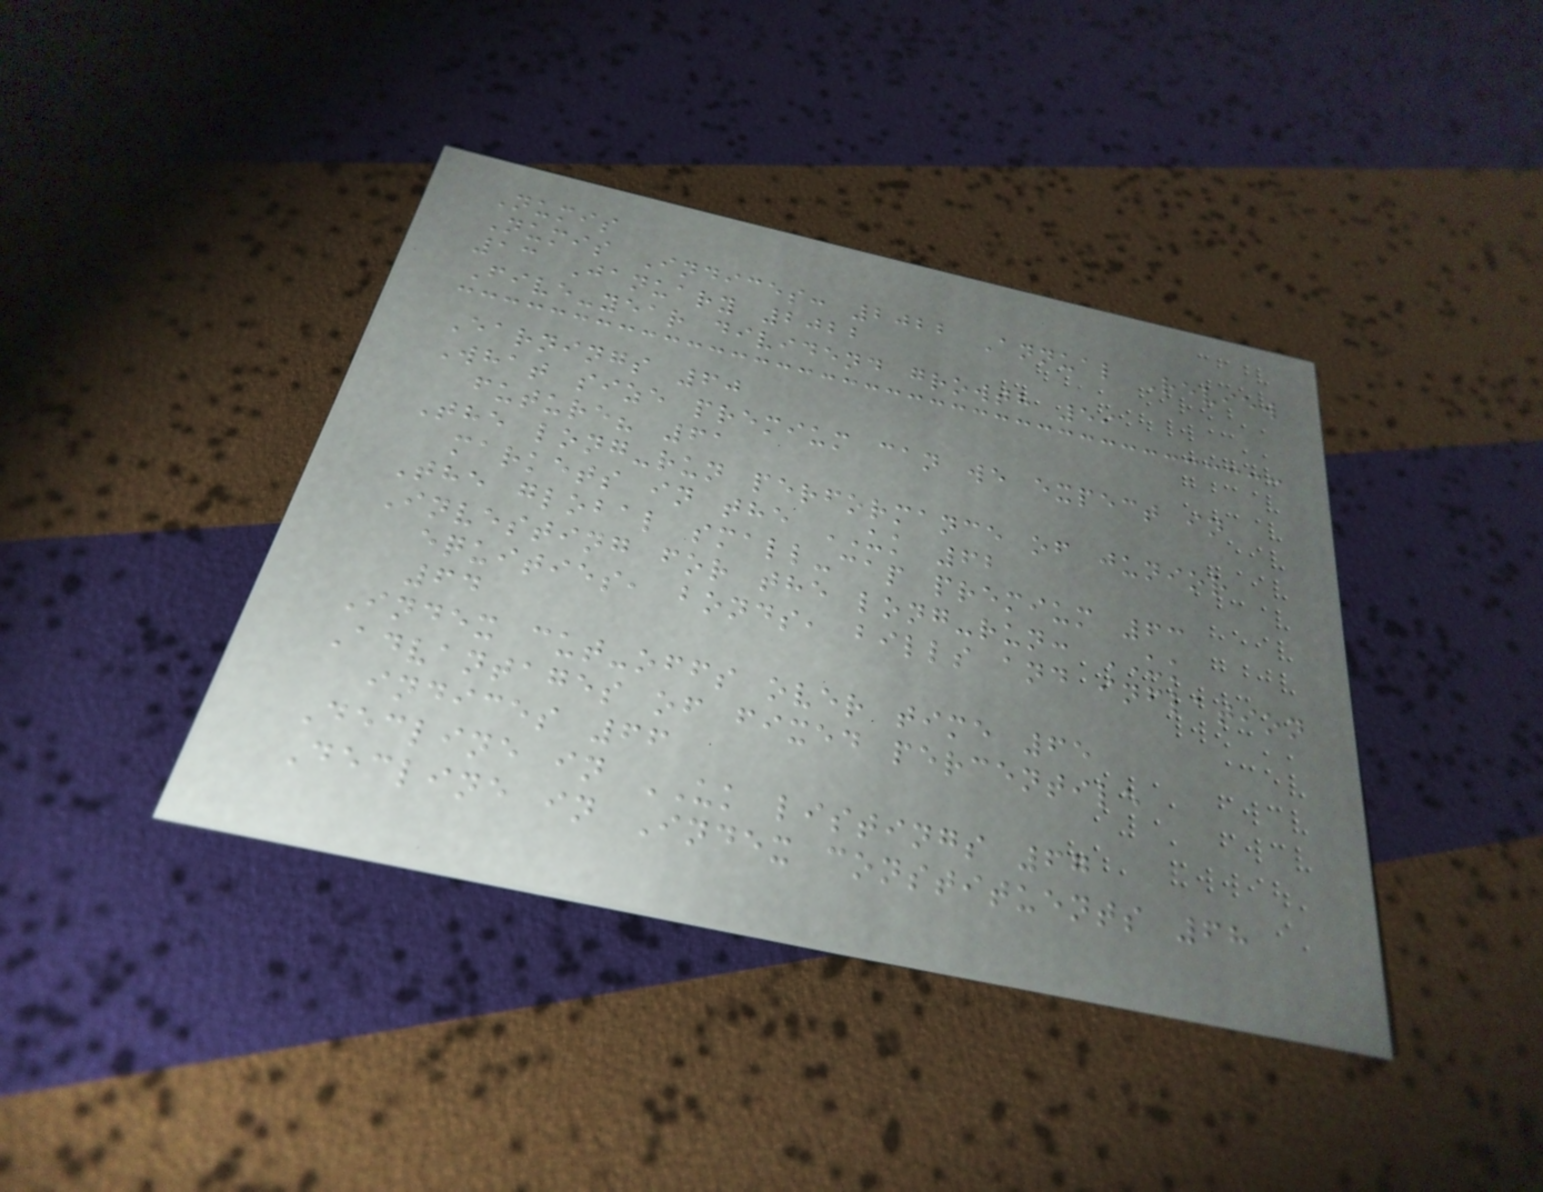Numis
Numis Indices: 2022 Annual Review
13 January 2022
Five-year dividend growth 59
Earnings 60
What size premium can we expect in
future? 61
The long-run performance of junior
markets in the UK 62
The global small-cap premium 63
Investing for the long-run: UK
equities, bonds, bills and inflation
64
Index cut-offs over time 65
Advantages of fixed percentile
indices 66
Decline in UK listings 67
Decline in Index constituents 68
